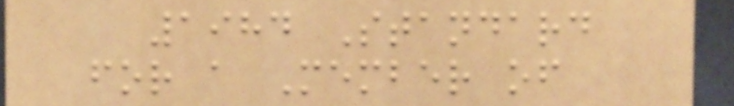1984 Standard
for a Member of
